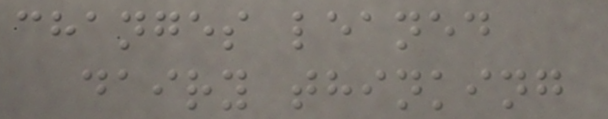changes leaned
dairy thinking
